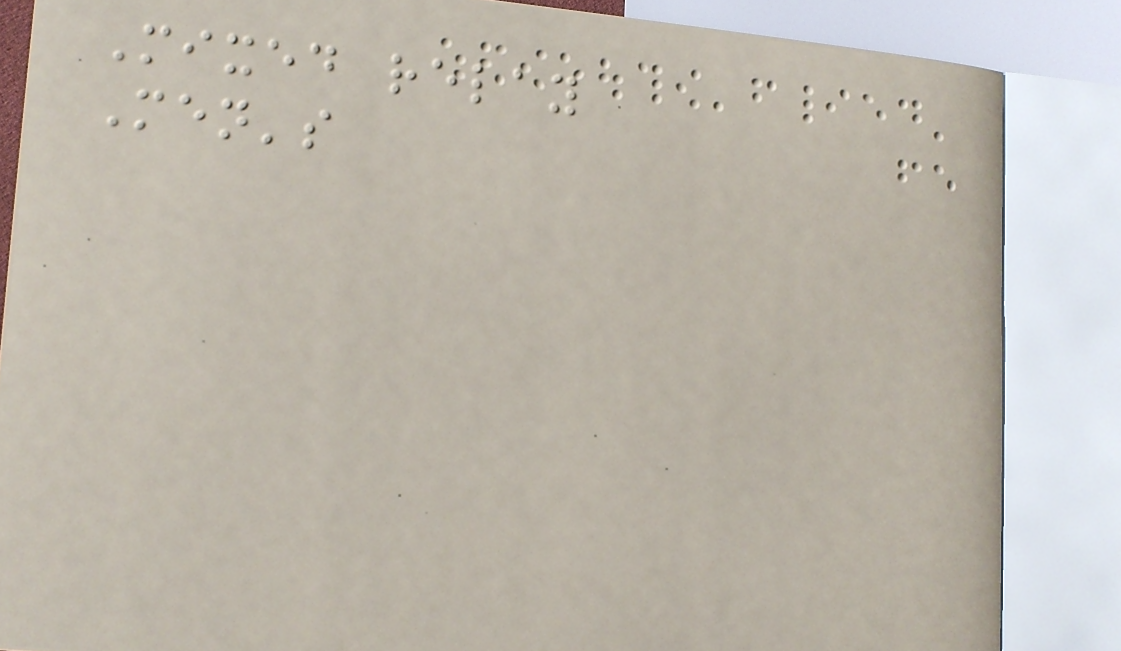Mixed relay
Men's
